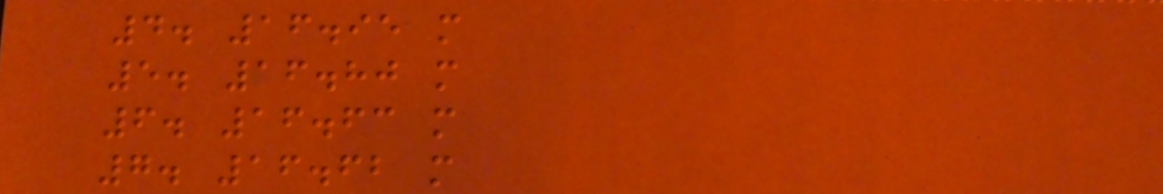4. 16.95 m
5. 16.80 m
6. 16.63 m
7. 16.62 m
